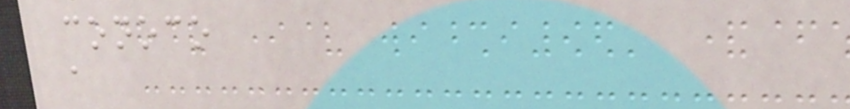conoco
a
